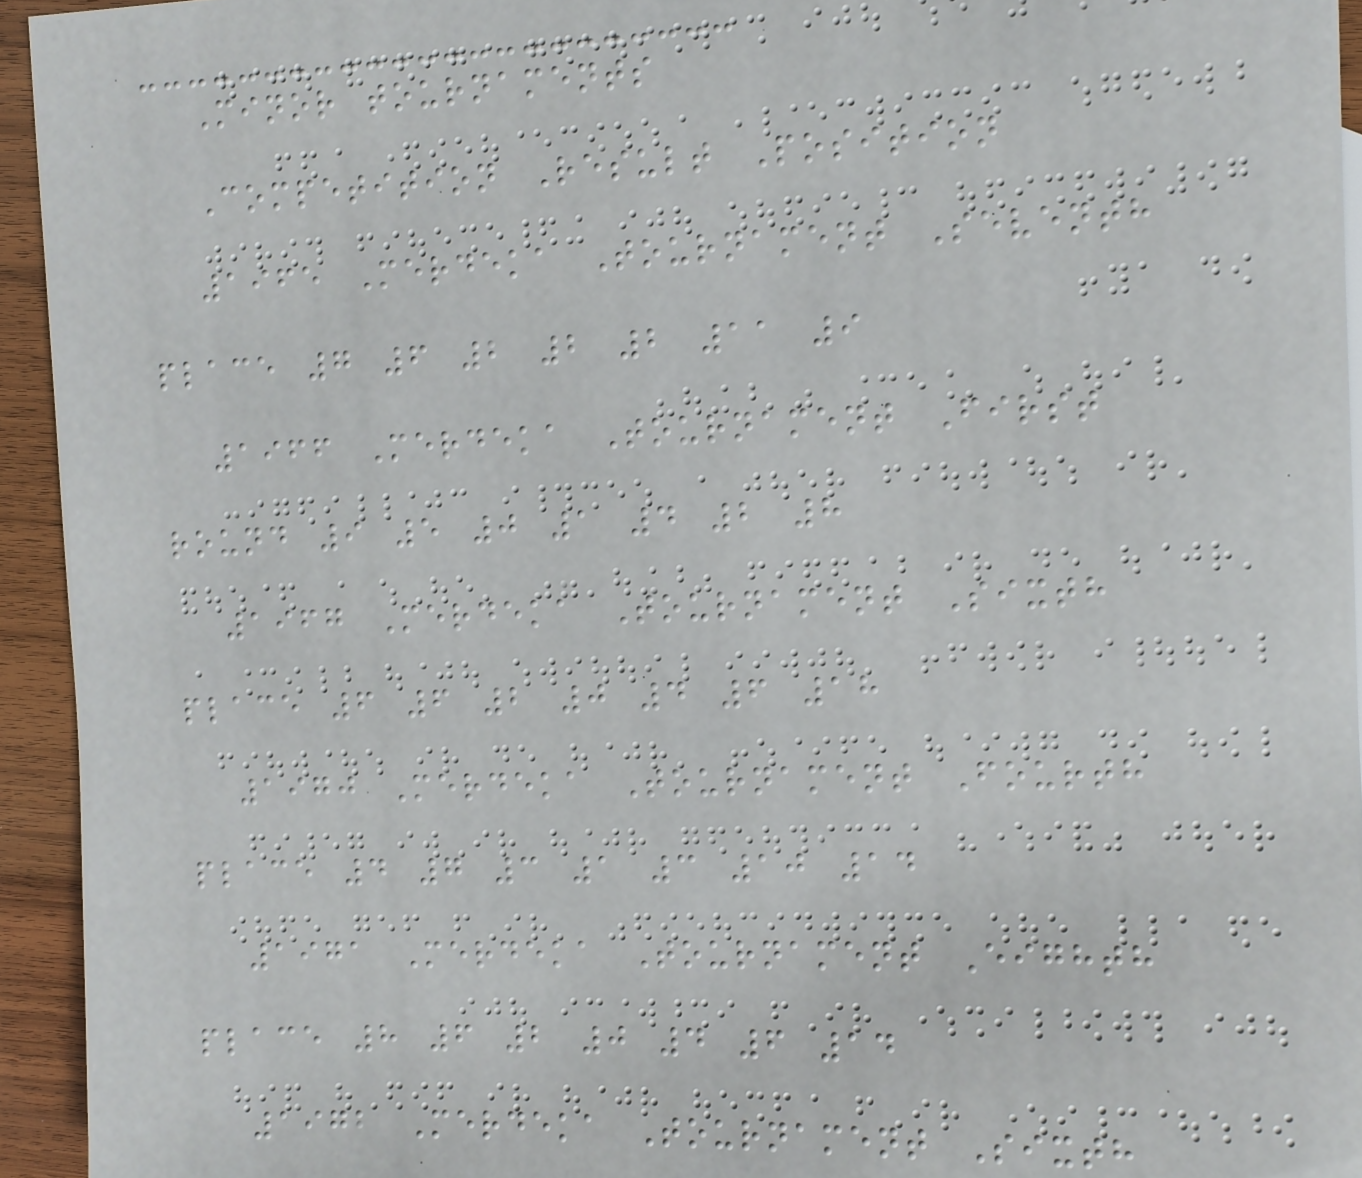Minor tournaments
Competition Result Position
1965 Merdeka Tournament Seventh
place 7 6 2 2 2 11 9
1966 Merdeka Tournament First
round 9 5 0 1 4 2 8
1967 Merdeka Tournament Sixth
place 6 6 2 0 4 6 18
1970 Merdeka Tournament Fourth
place 4 7 3 1 3 10 14
1971 Merdeka Tournament Eighth
place 8 6 2 0 4 6 14
1972 Merdeka Tournament Sixth
